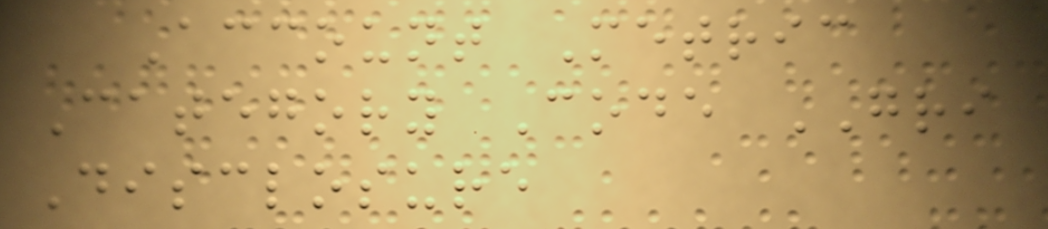Account Metric
Category Code GRI
Disclosure
